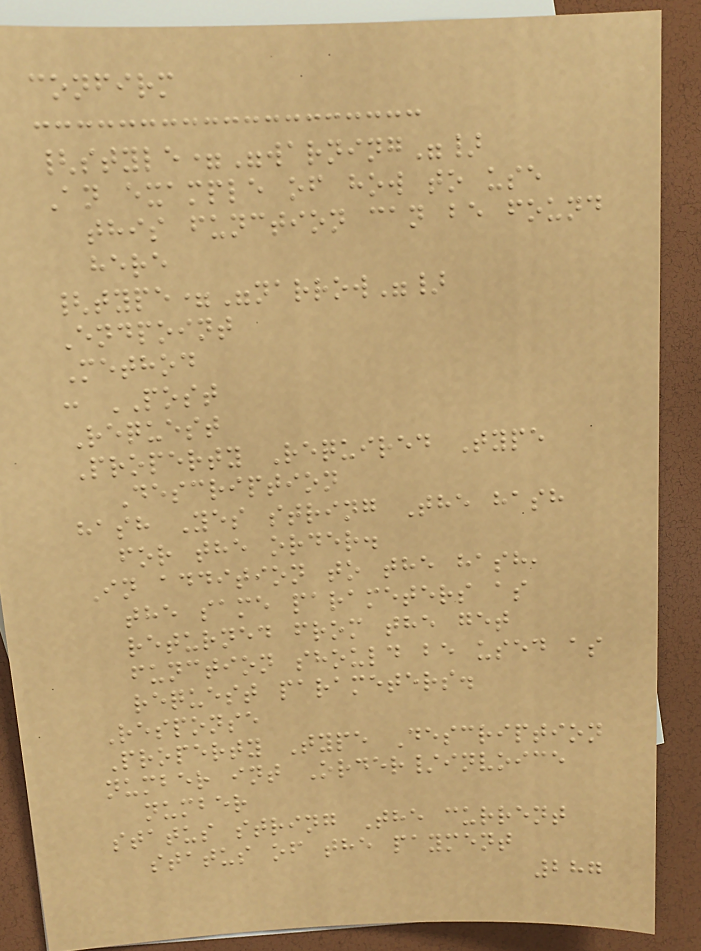confirm
{style="warning"}
An example of how to use
this function can be found
here
{type="narrow"}
Endpoint
Method
: POST
Request
Property Required Type
Description
hash Yes string The hash
for the order.
In addition to the hash,
the same parameters as
returned from the get
function should be used as
request parameters.
Response
Property Type Description
number int Order/invoice
number
status string The current
status of the payment
287
